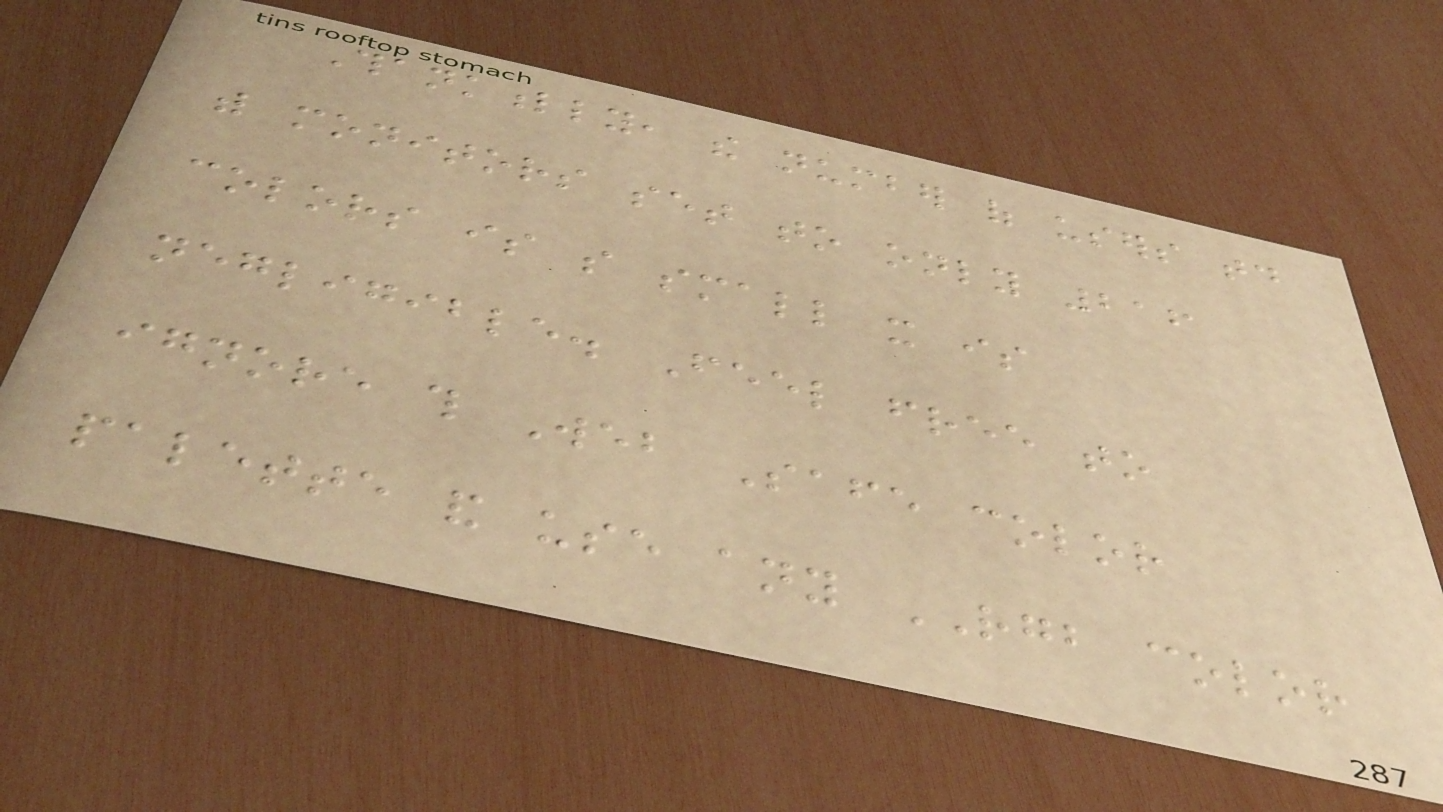Thankfully, the number of users today
with monitors set to only 216
colors is so small it is
negligible. Feel free to
ignore this Web Safe color
palette and use any RGB color
